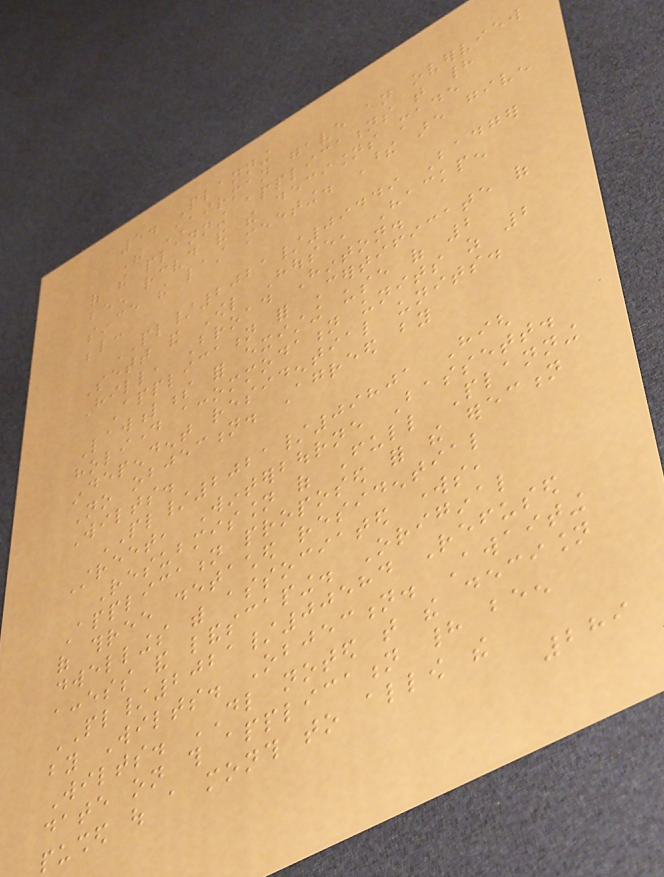5. Planning
The Chairman gave an overview
of the planning applications that had
been received and the decisions made
since the last meeting. These are given
below:
PL/2021/09449 Badger
Sett and Owl House, Hackpen
Hill, Broad Hinton.
Application for Certificate of
Lawfulness for existing use of 2
holiday accommodation units as 2
independent residential units.
No objection. Agreed by
Wilts.
PL/2021/09801 High
Street, Winterbourne Bassett.
Resubmission of Full Planning
Application proposed for the erection
of three detached residential
dwellings with associated works,
access and landscaping. Original
PL/2021/00584 Refused
by Wilts. Objection. Awaiting
Wilts. DL noted that the decision
date on this application had been
pushed out a month to allow the
289
